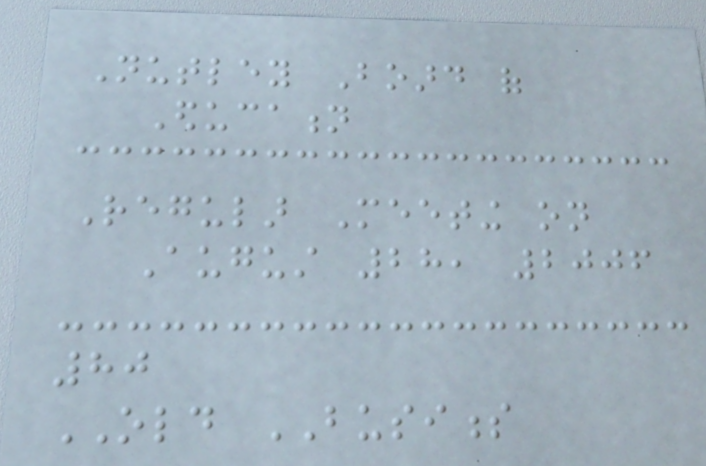Nutley Board of
Education
Regular Meeting on
August 28, 2006
80
OLD BUSINESS
